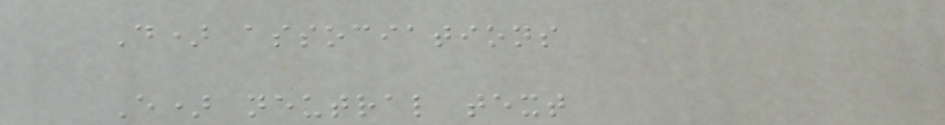D) associations
E) neutral text
